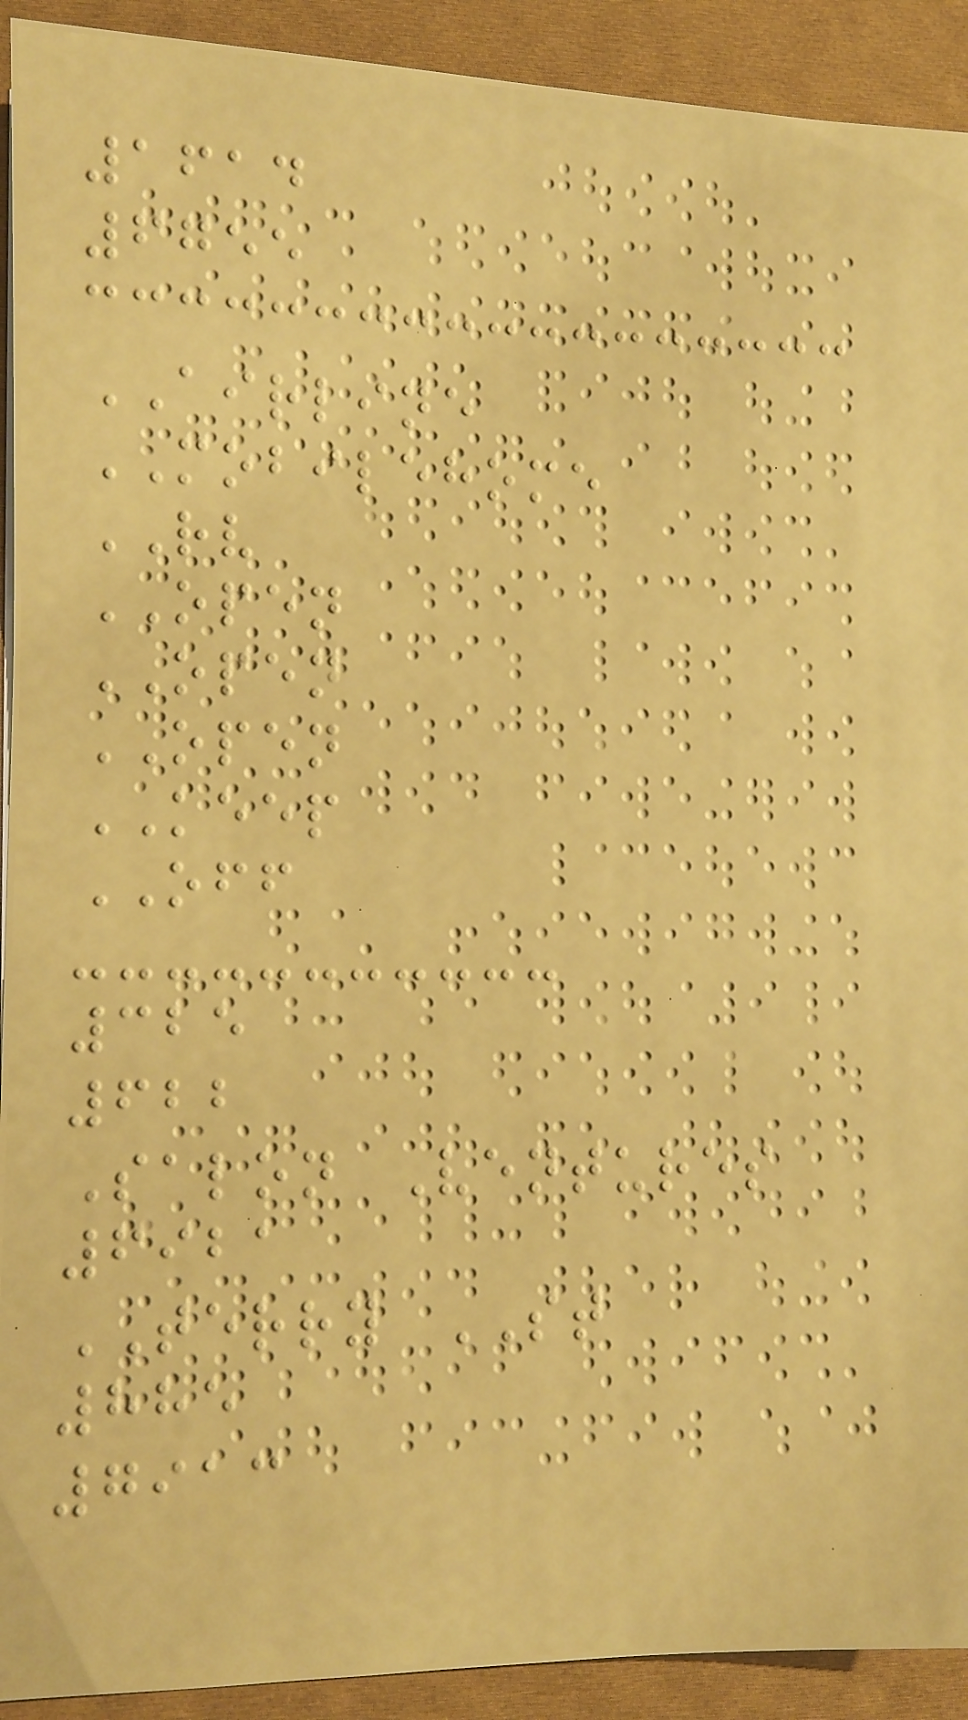1614
6755
AIRLINE
MOBILEHOME
RV
OPEN
OPEN
OPEN
KEEP
OFF
325
622
Salon Ventures
6921
TERRY ST
885
7913
